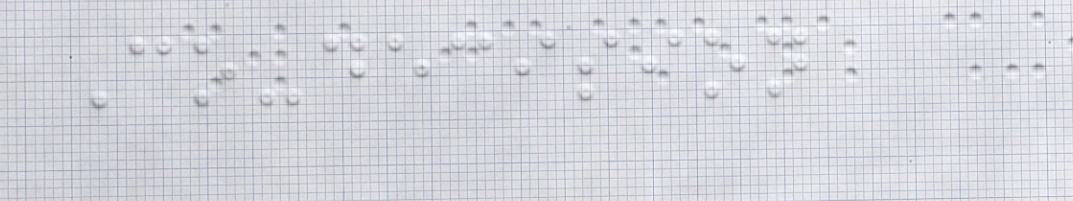Co-decision
